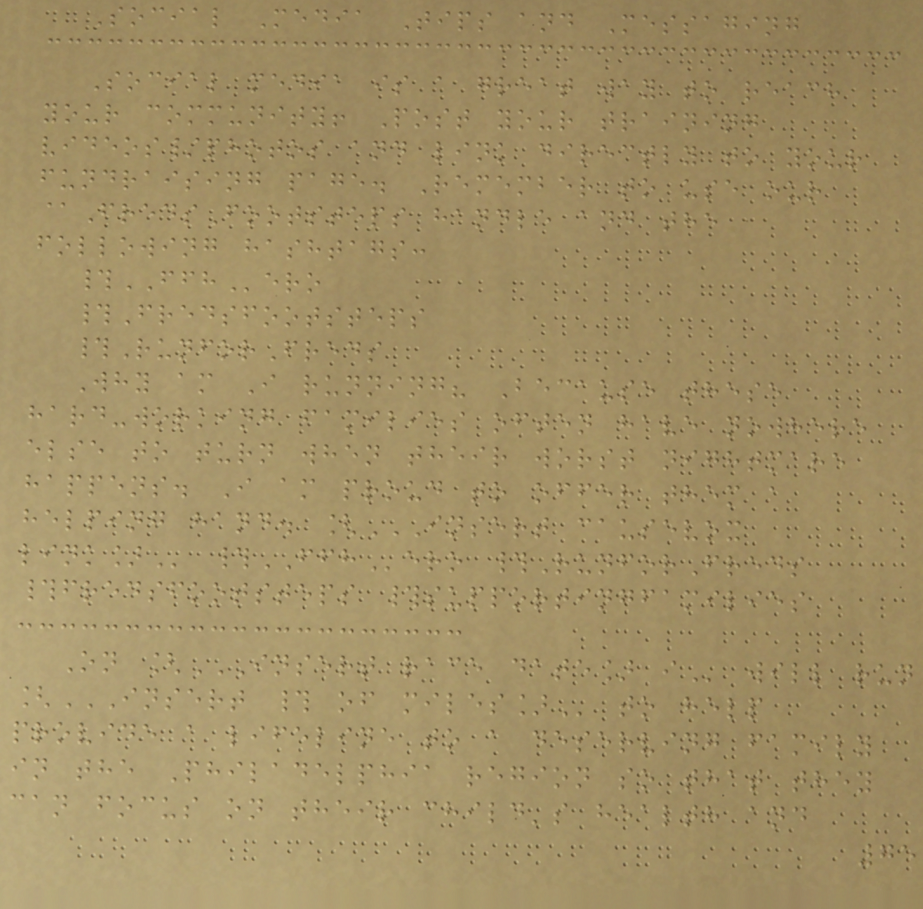Social Media Tips and Messaging
Social media is a great way to reach
your community! Post your training
videos/photos and link directly to your
fundraising page. Remember to use our
@FredsFootsteps handle and the
following hashtags:
#FFHero
#Fredsfootsteps
#RunforFreds
Why am I running? Because these
hard-working families often have nowhere
else to turn when their worst nightmare
happens. I am proud to offer them a
helping hand. [INSERT CAUSEVOX
LINK] #FFHero #RunforFreds
#fredsfootsteps #supportingfamilies
On [INSERT RACE DATE] I will run
[INSERT # OF MILES] to help
provide a lifeline to a deserving family
in the Philadelphia region so that they
can focus on their child's health and
75
